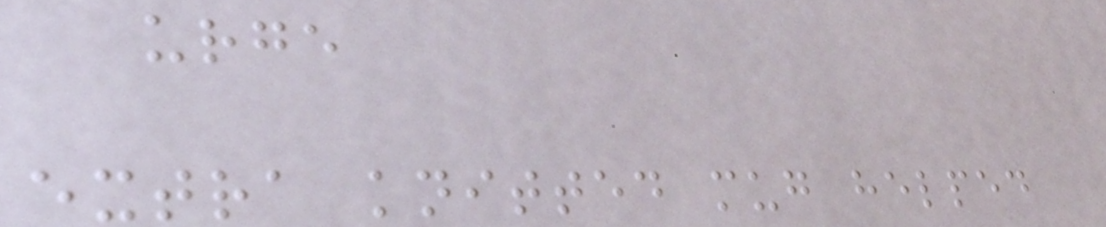urge
extra knitted mug helped
